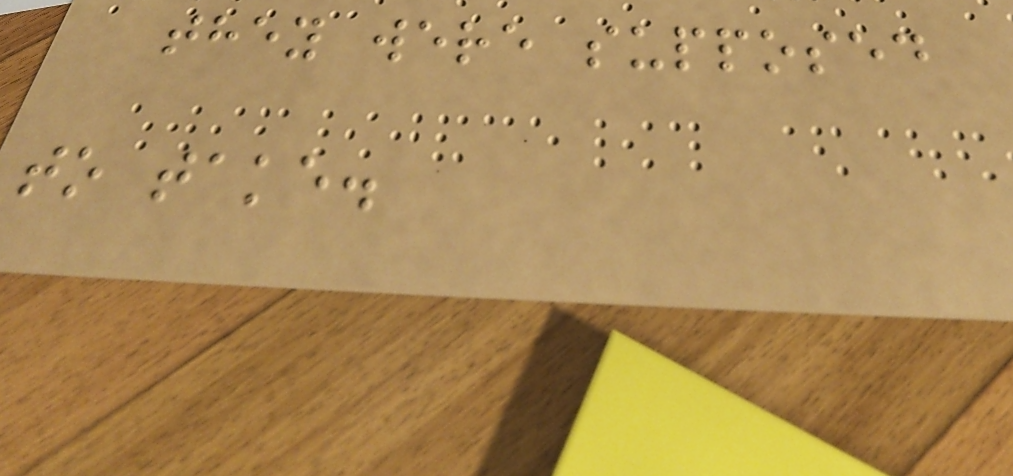they were supposed
to take.
